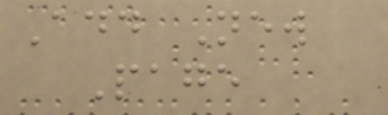Add New
Page
